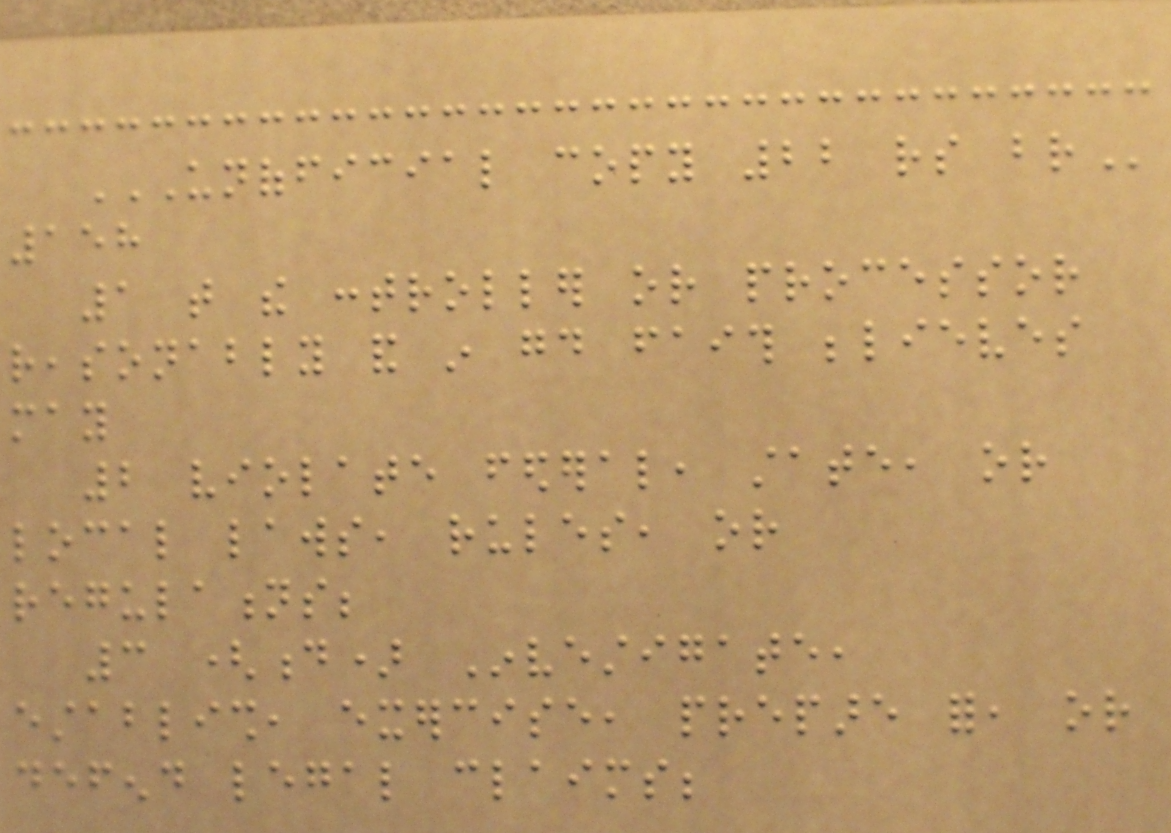UNOFFICIAL COPY 22 RS BR
158
1 that the controller or processor
reasonably and in good faith believes
may
2 violate federal, state, or
local laws, rules, or
regulations;
3 (d) Investigate,
establish, exercise, prepare for, or
defend legal claims;
